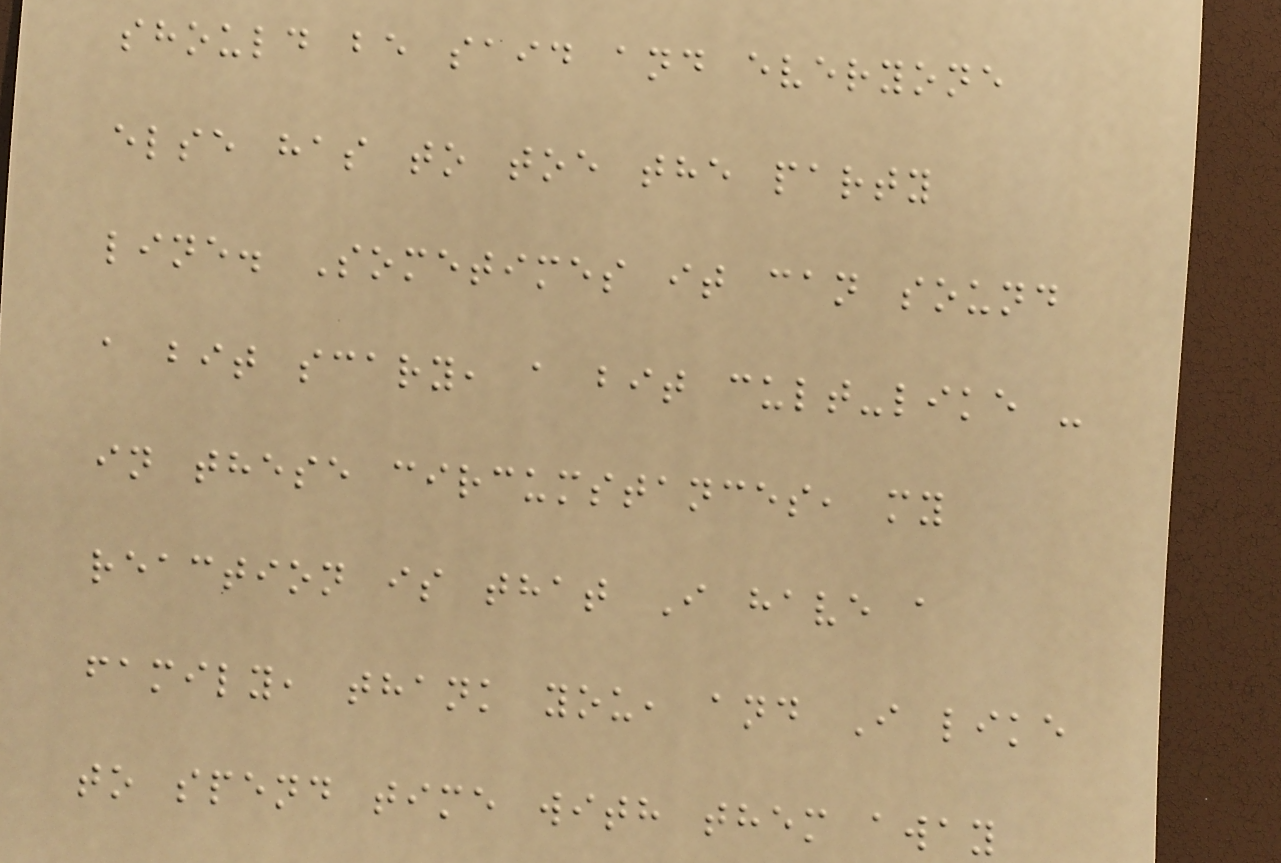should be said and everyone
else has to toe the party
line. Sometimes it can sound
a bit scary, a bit cult-like -
in these circumstances, my
reaction is that I have a
family, thank you, and I like
to spend time with them away
